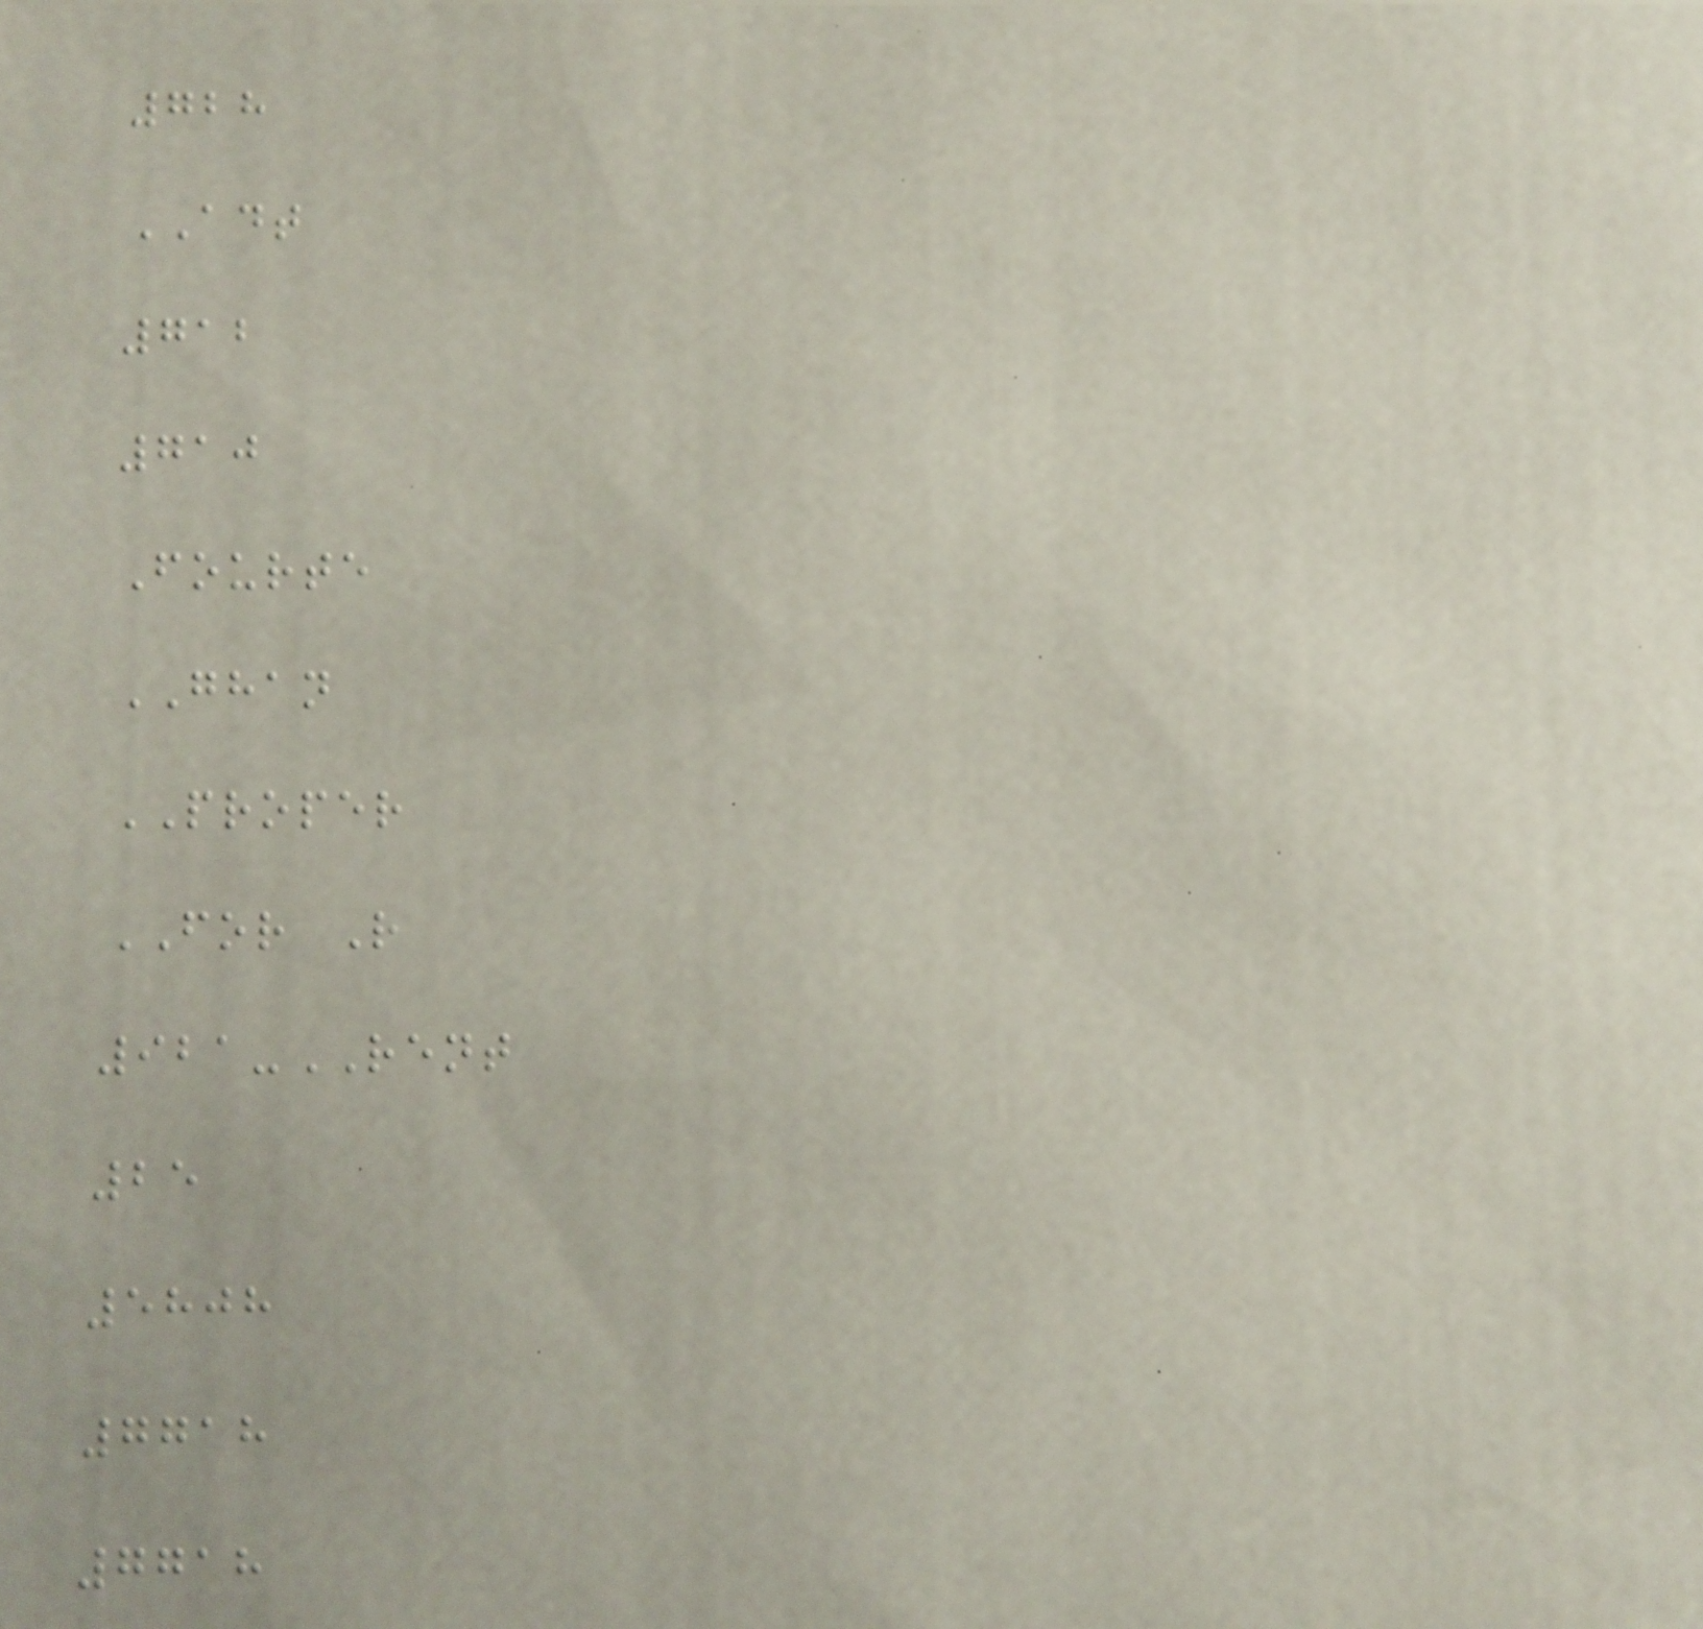728
ADT
712
710
Fourte
GHAN
PROPER
FOR R
921-RENT
25
5808
7718
7718
